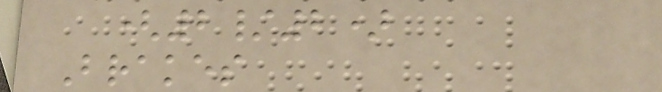(2/2)
Brakes
